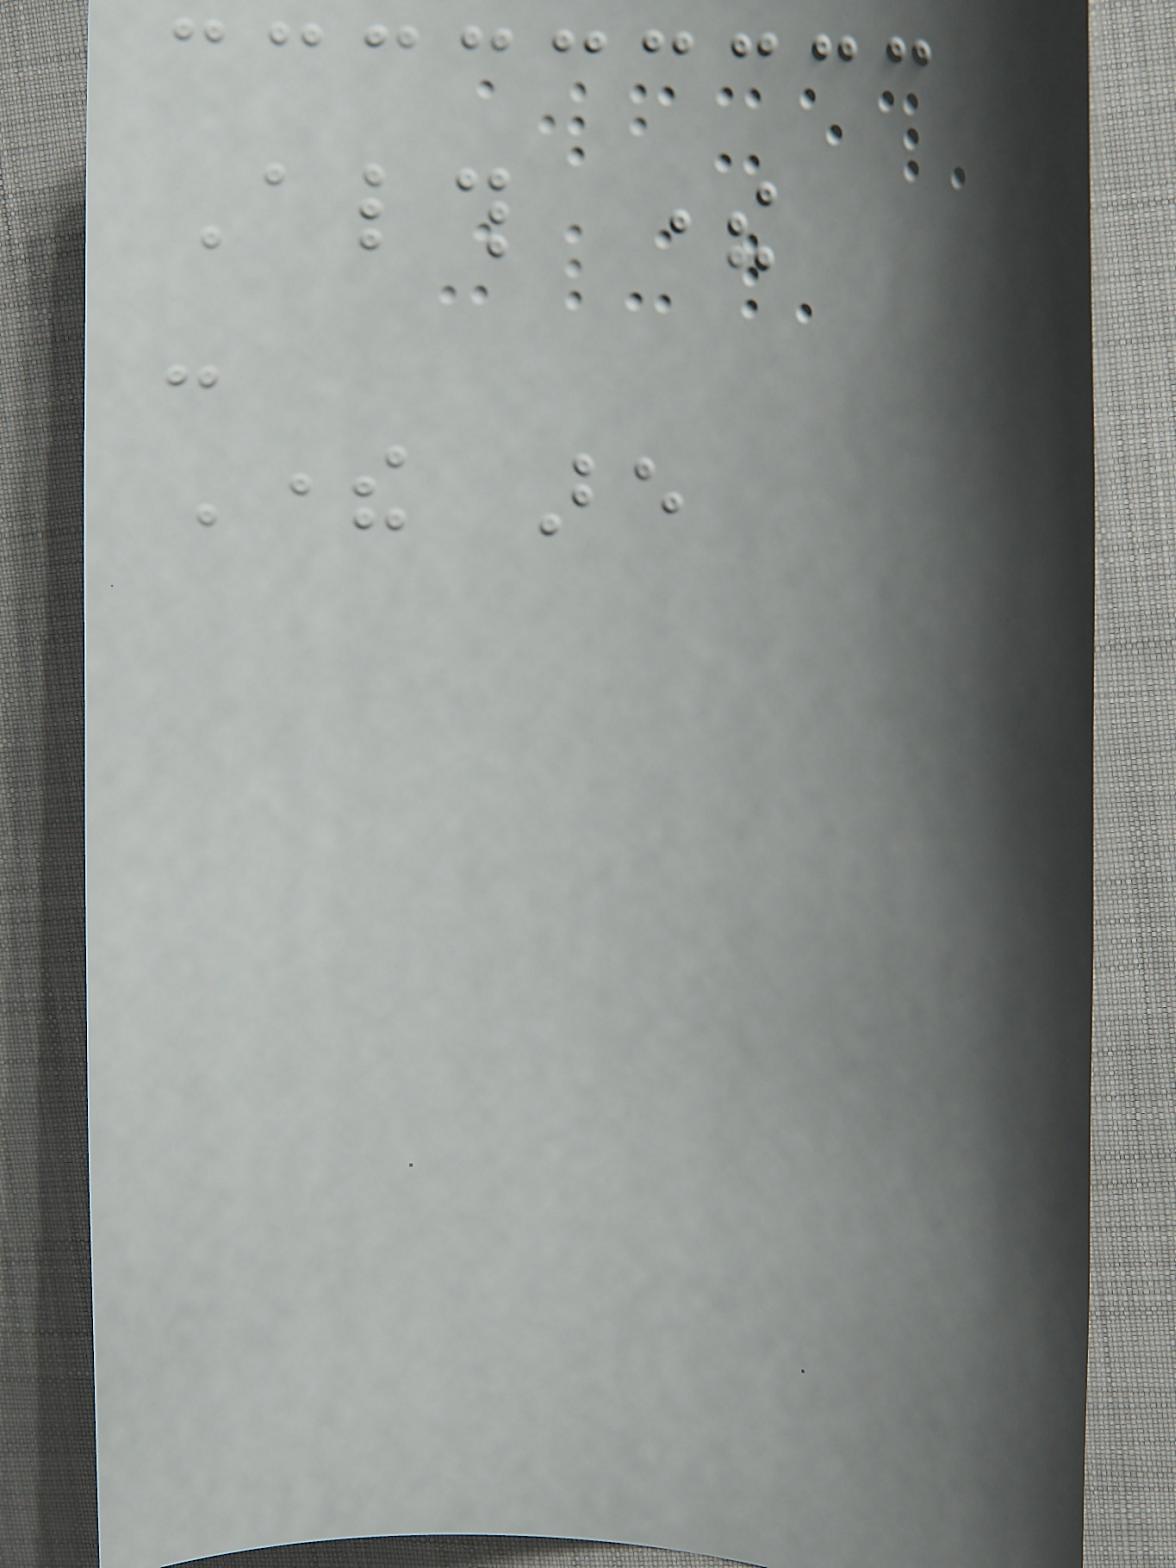Although there
-
There are
